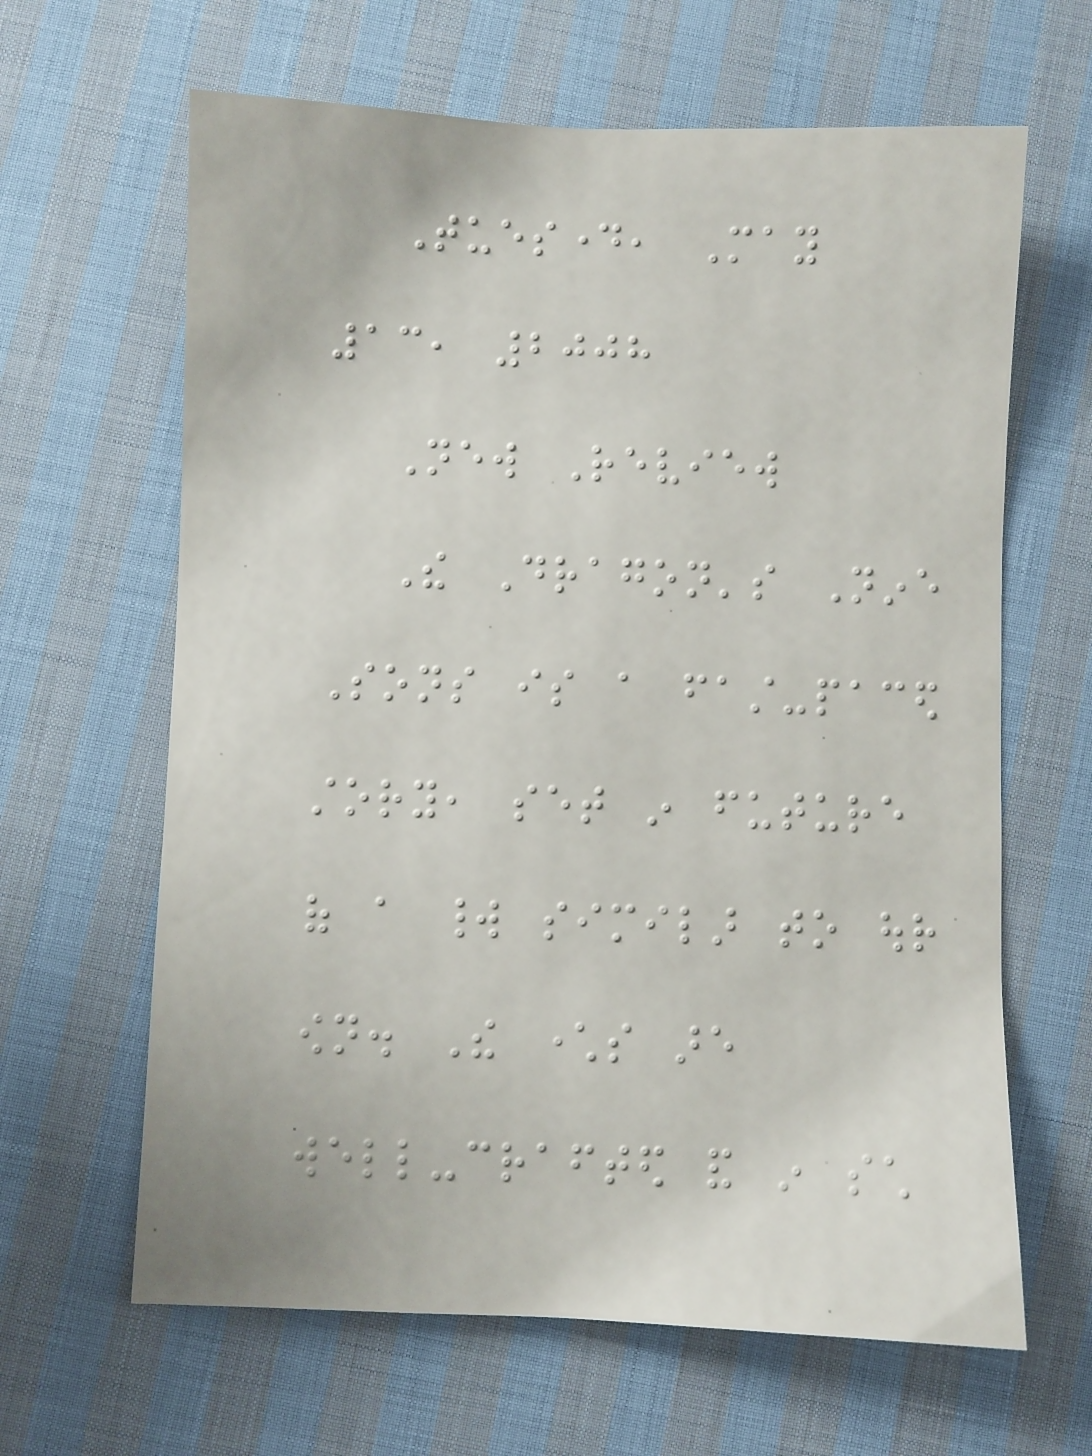Tuesday, May
13, 2008
New Review
The Dragon's Nine
Sons is a fast-paced
story, set in future
of a world similar to our
own. The characters are
well-crafted and in such
